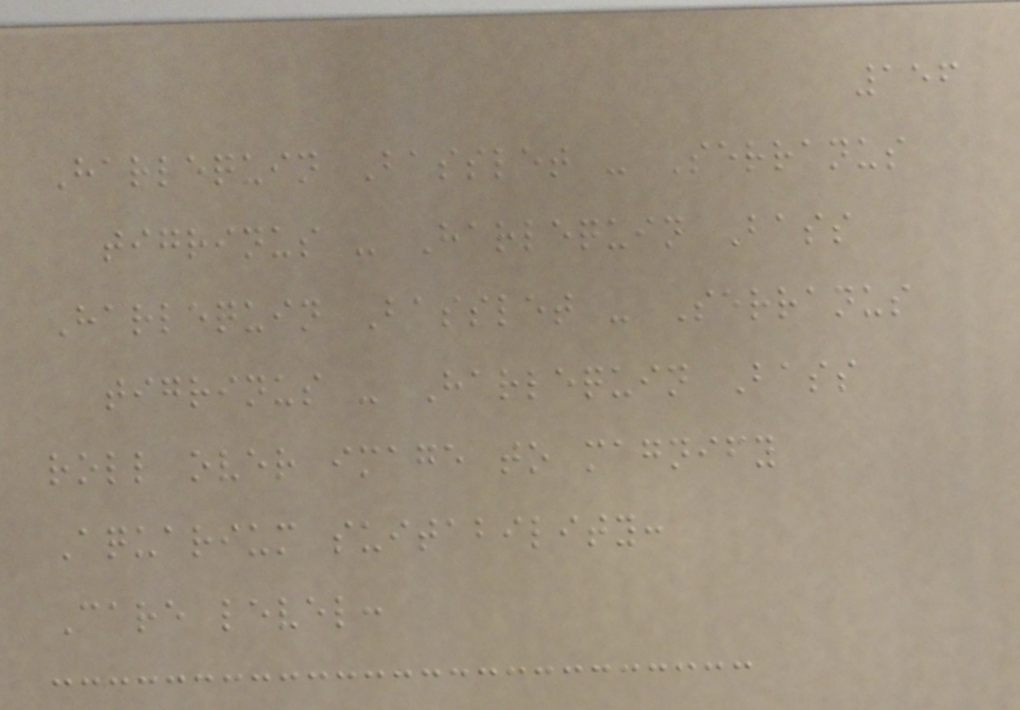156
Harlequin Basslet - Serranus
tigrinus - Harlequin Bass
Harlequin Basslet - Serranus
tigrinus - Harlequin Bass
roll over image to magnify
Aquarium suitability:
Care level:
